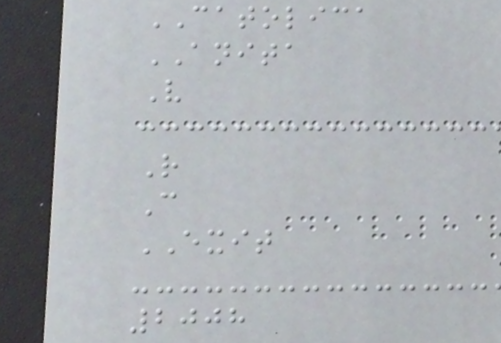CATOLICA
ANITA
V
R
C
EXIT
2008
